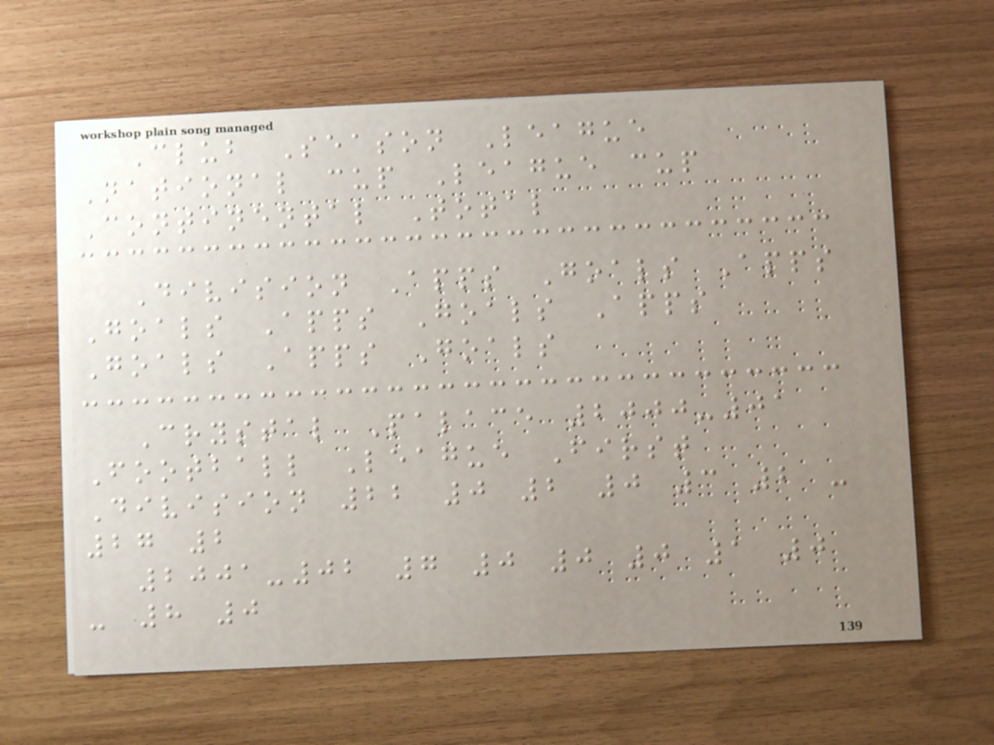Club Season League
National cup League cup
Continental Total
Division Apps Goals Apps
Goals Apps Goals Apps
Goals Apps Goals
Crystal Palace 2000-01
Football League First
Division 22 0 2 0 3 2 -
27 2
2001-02 7 0 0 0 1 0
- 8 0
